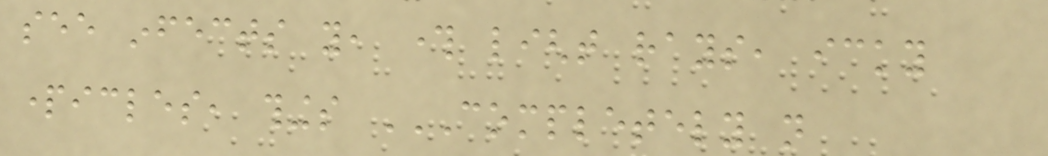see infects you, through light rays, icky
particles, things COMPLETELY NOT
